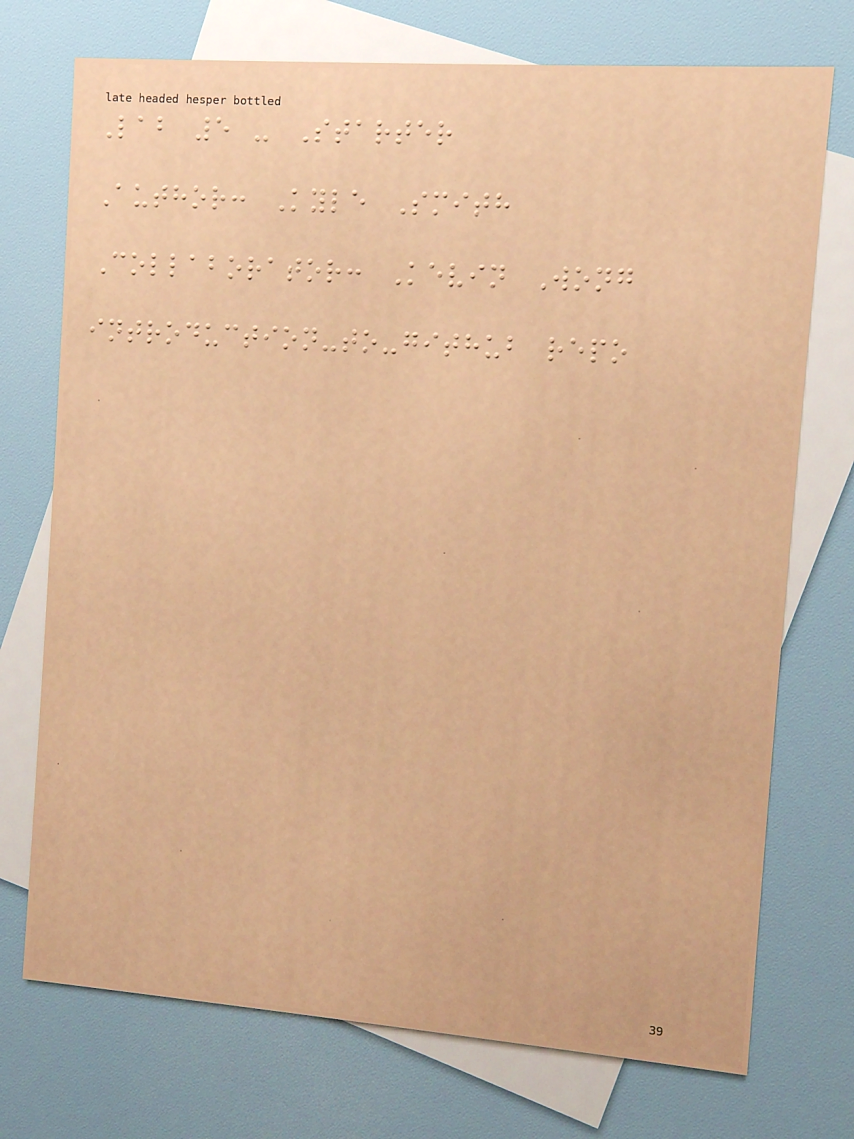Lab 5 - Starter
Author: Kyle Smith
Collaborator: Kevin Wong
introduction-to-github repo
